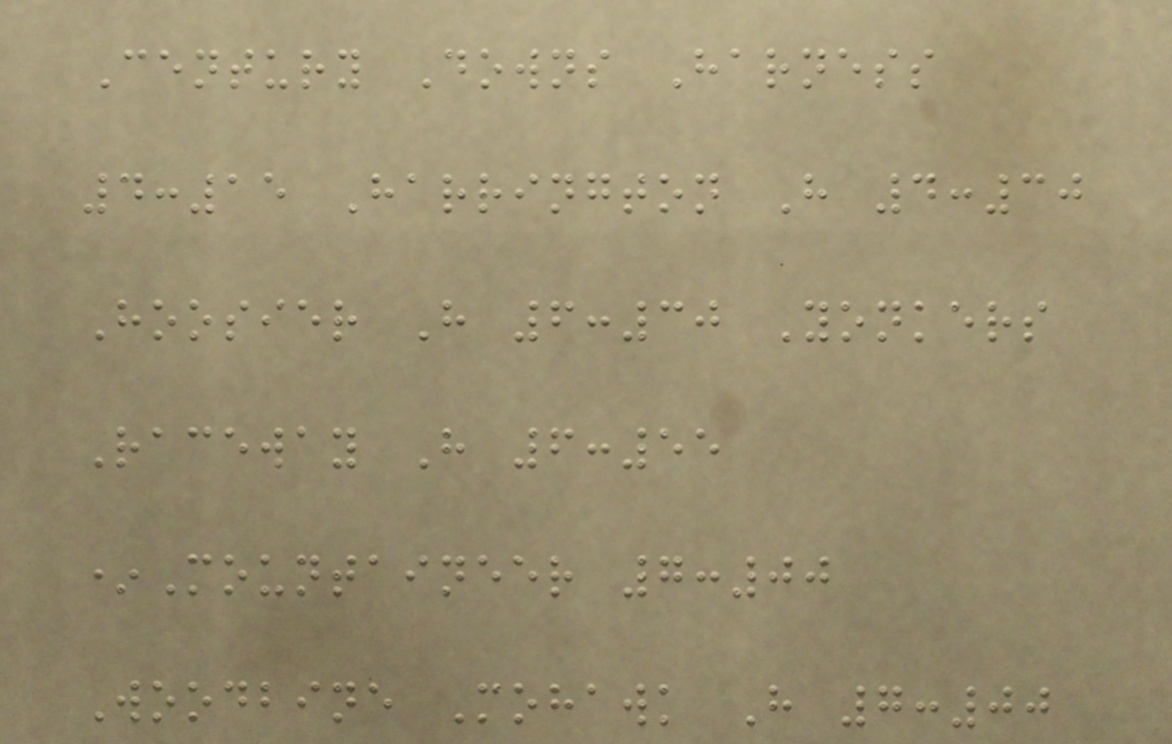Century Downs Harness
4:15 Harrington H 4:30
Hoosier H 6:30 Yonkers
Raceway H 6:55
*Mountaineer 7:00
Woodbine Mohawk H 7:00
